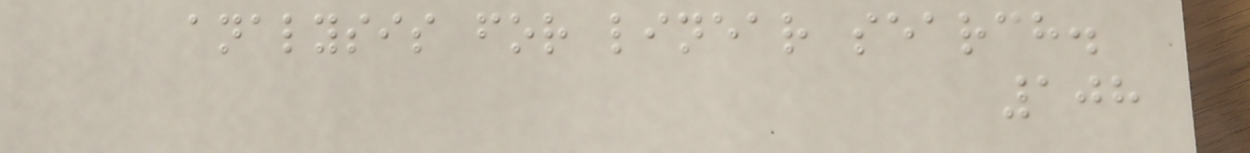analysis for linear search.
108
